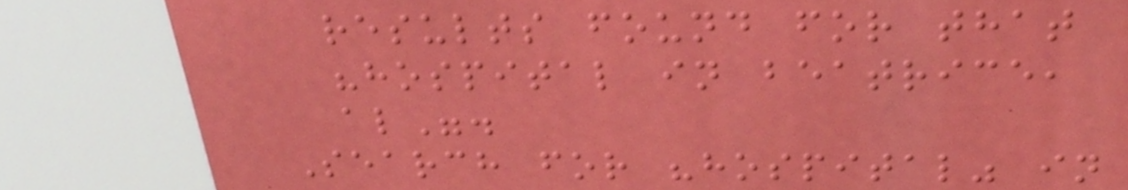results found for that
"hospital in beatrice,
al".
Search for "hospital" in
